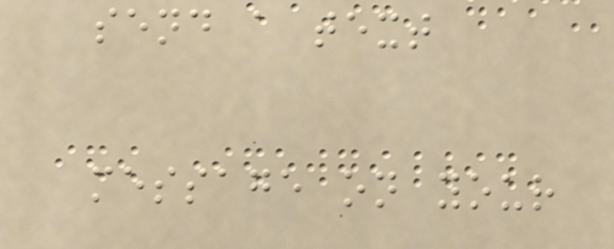send a text
message on your
